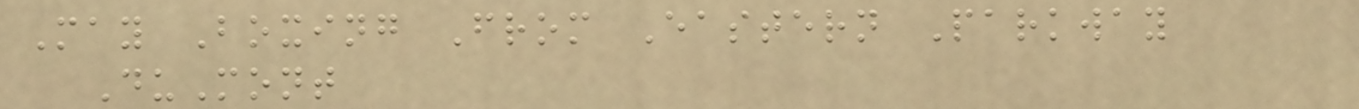May Boxing From Eastern Parkway
DuMont
